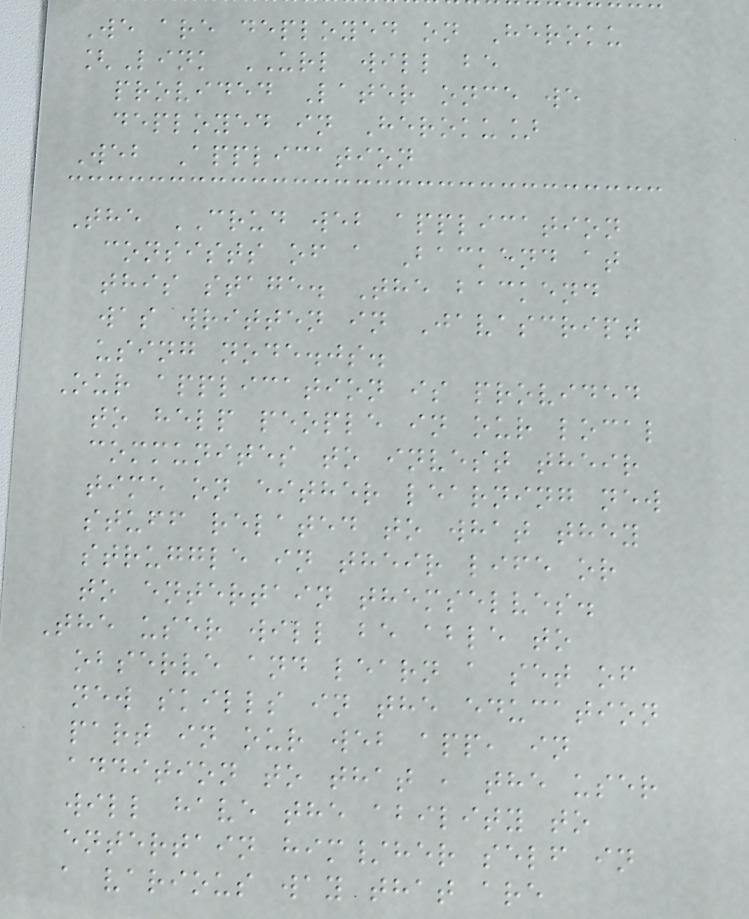We are deployed on Heroku
[Link URL will be
provided Later once we
deployed in Heroku]
Web Application
The CRUD web application
consists of a Backend at
this stage. The backend
was written in Javascript
using node.js.
Our application is provided
to help people in our local
communites to invest their
time on either learning new
stuff related to what they
struggle in their life or
to entertain themselves.
The user will be able to
observe and learn a set of
new skills in the education
part in our web app, in
addition to that , the user
will have the ability to
entertain him/her self in
a various way that are
